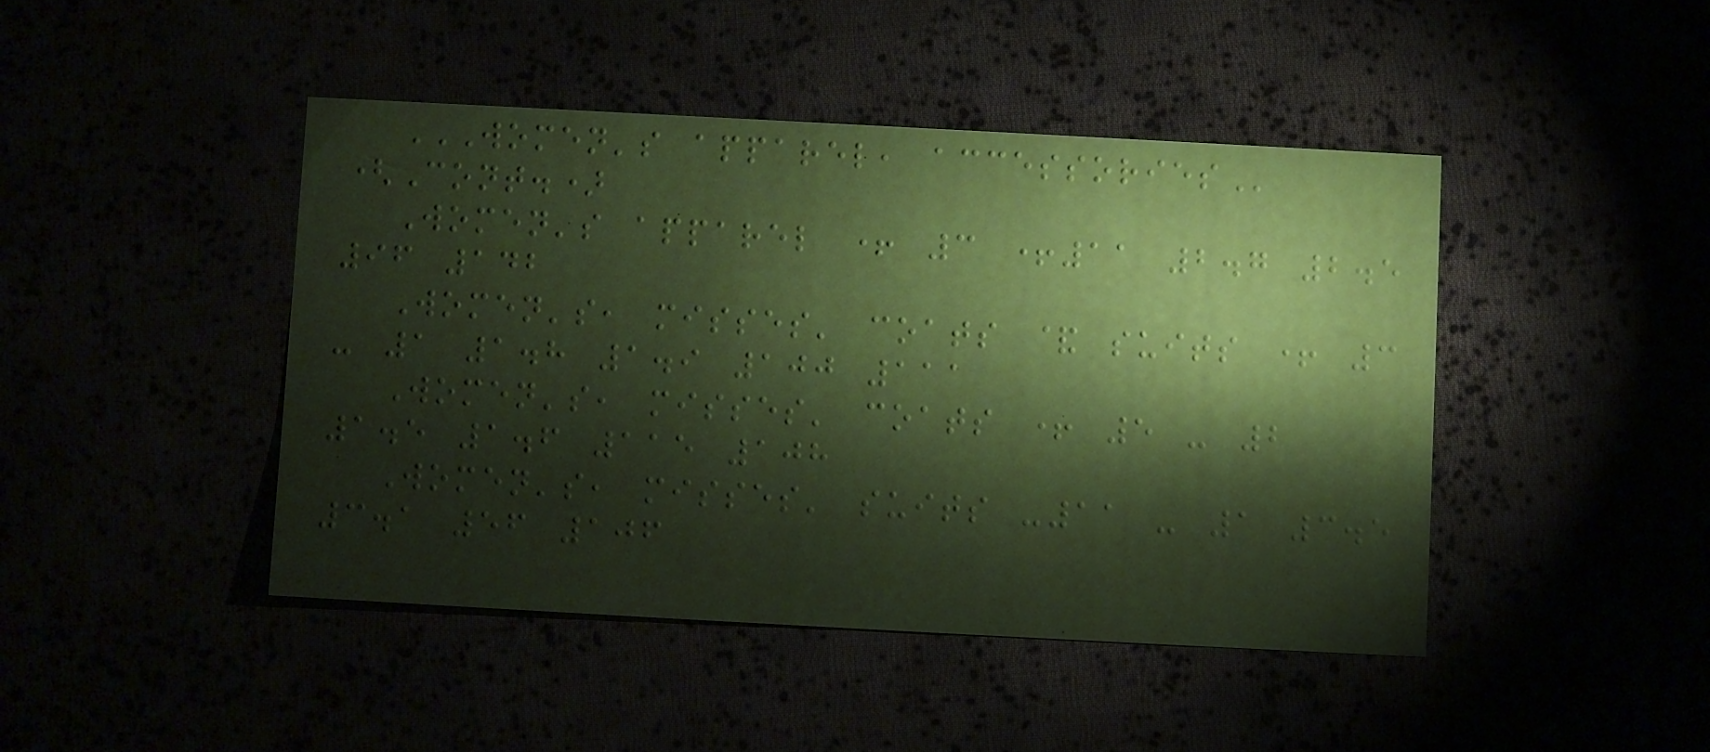WOMEN'S APPAREL, ACCESSORIES
(Cont.)
Women's apparel + 3 +11 2.7 2.5
96 142
Women's, misses' coats & suits + 3
- 1 1.8 1.9 100 111
Women's, misses' coats + 5 - 2
1.5 1.6 115 108
Women's, misses' suits -11 - 1 3.5
3.1 56 106
